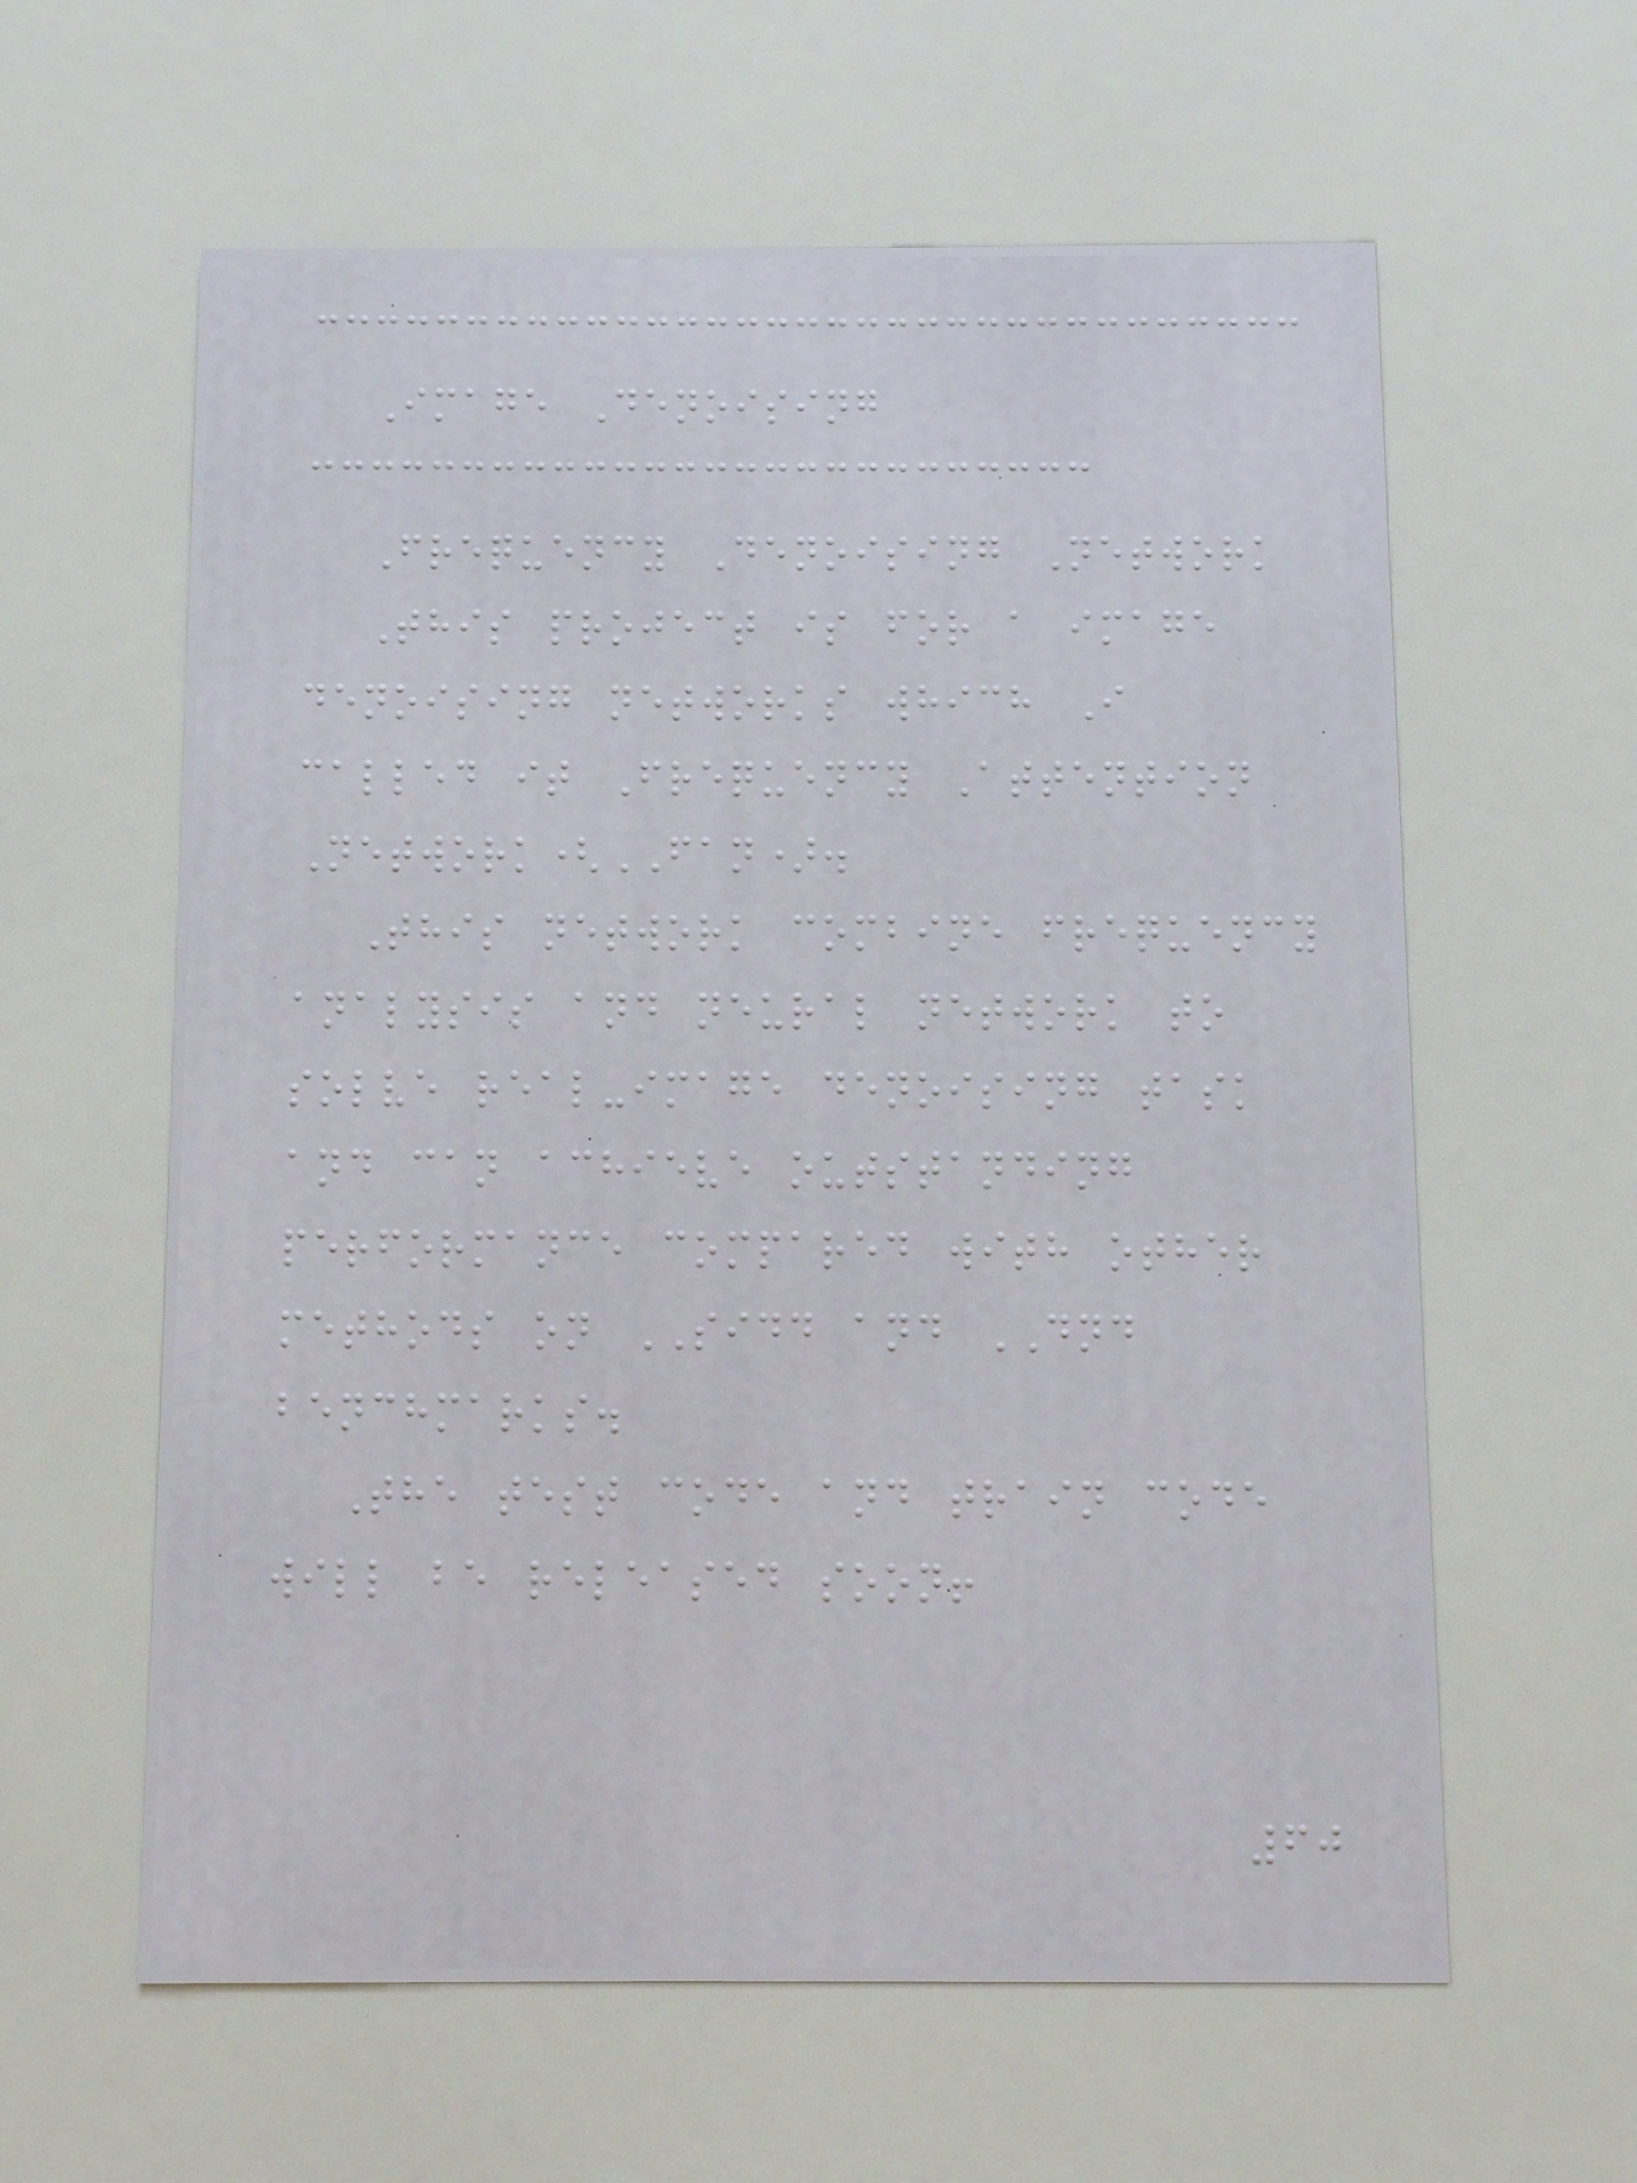Image Denoising
Frequency Denoising Network
This project is for a image
denoising networks which I
called it Frequency Attention
Network(FAN).
This network combine frequency
analysis and neural network to
solve real-image denoising task
and can achieve outstanding
performance compared with other
methods on SIDD and DND
benchmarks.
The test code and train code
will be released soon!
60
